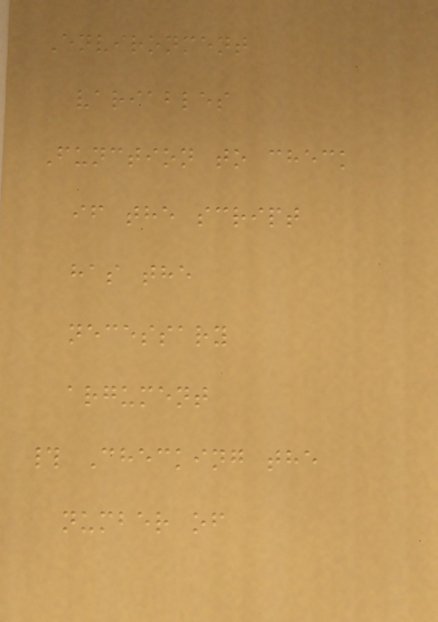Environment
variables
Function to check
if the script
has the
necessary
argument
# Checking the
number of
